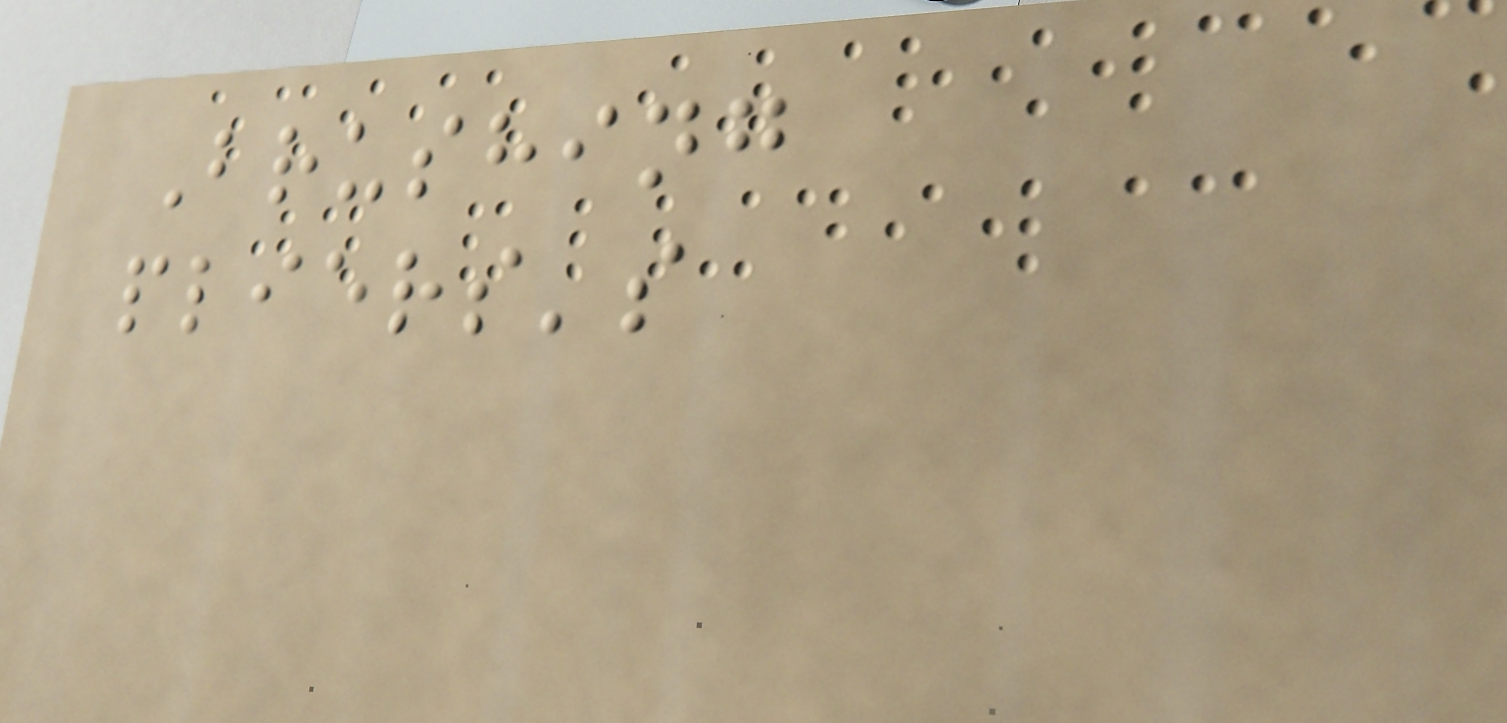Brushing
pliers's
